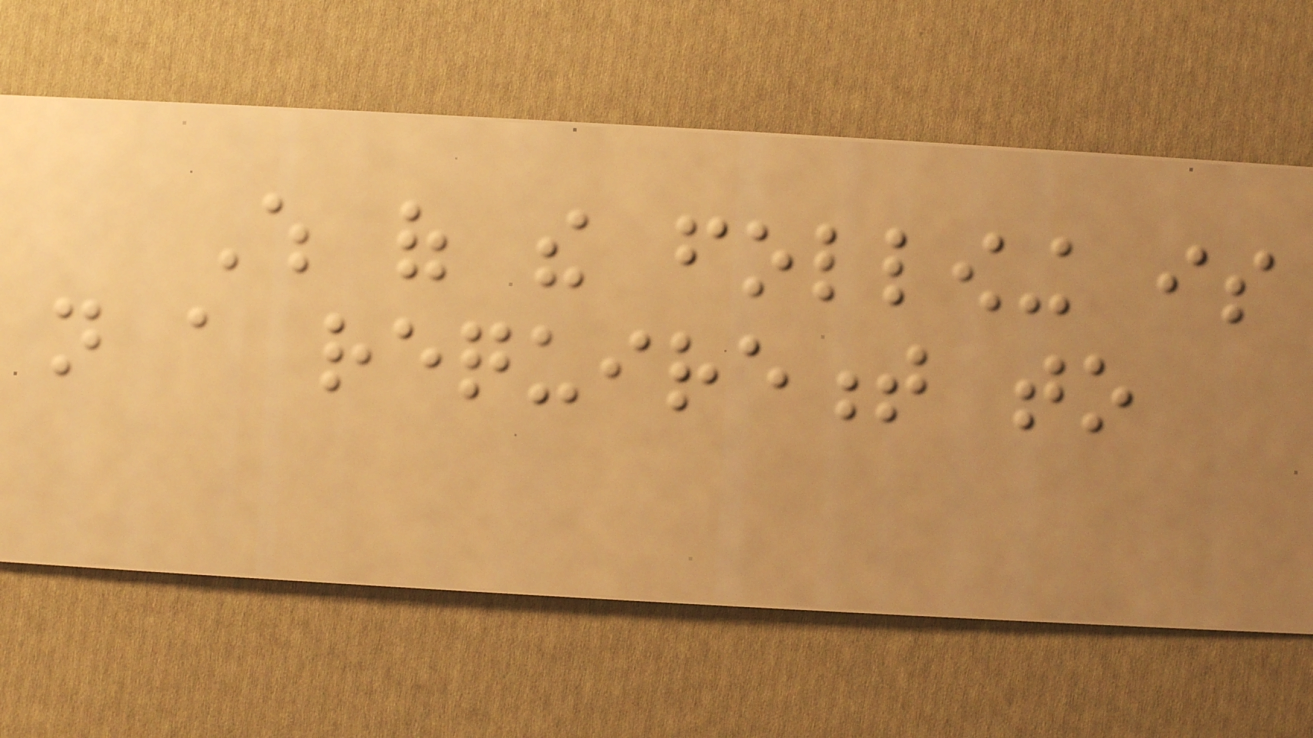Which of the following is
not a requirement to
